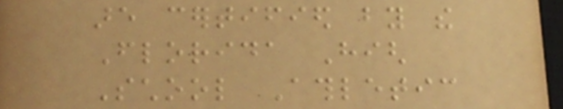are certified by the
Florida High
School Athletic
